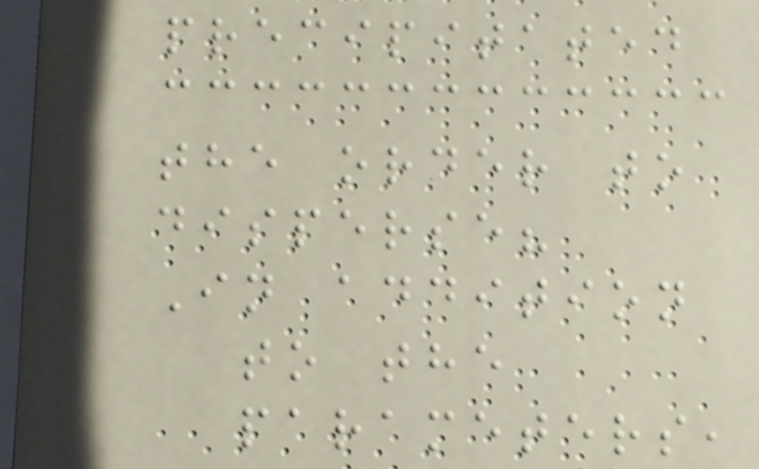precipitated
the order to
disperse?
In addition
to the
parameters,
